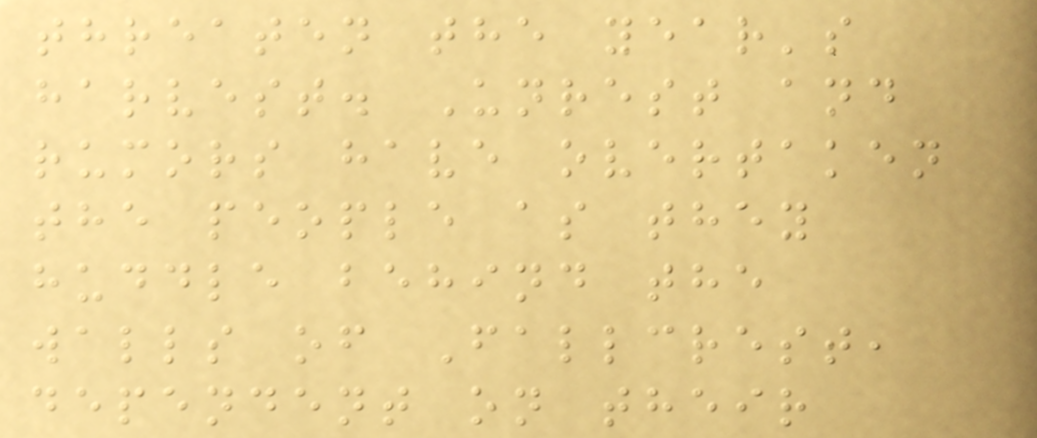threaten the year's
harvest. Unrest and
rumors have overtaken
the people as they
huddle behind the
walls of Fallcrest,
dependent on their
